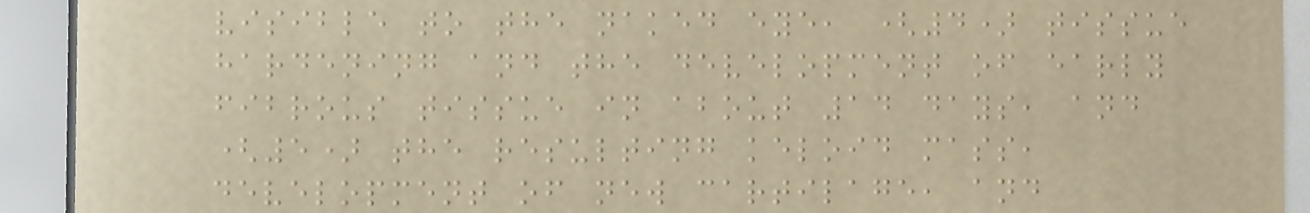visible to the naked eye, (4) tissue
hardening and the development of early
fibrous tissue in about 14 days, and
(5) the resulting keloid mass,
development of new cartilage, and
